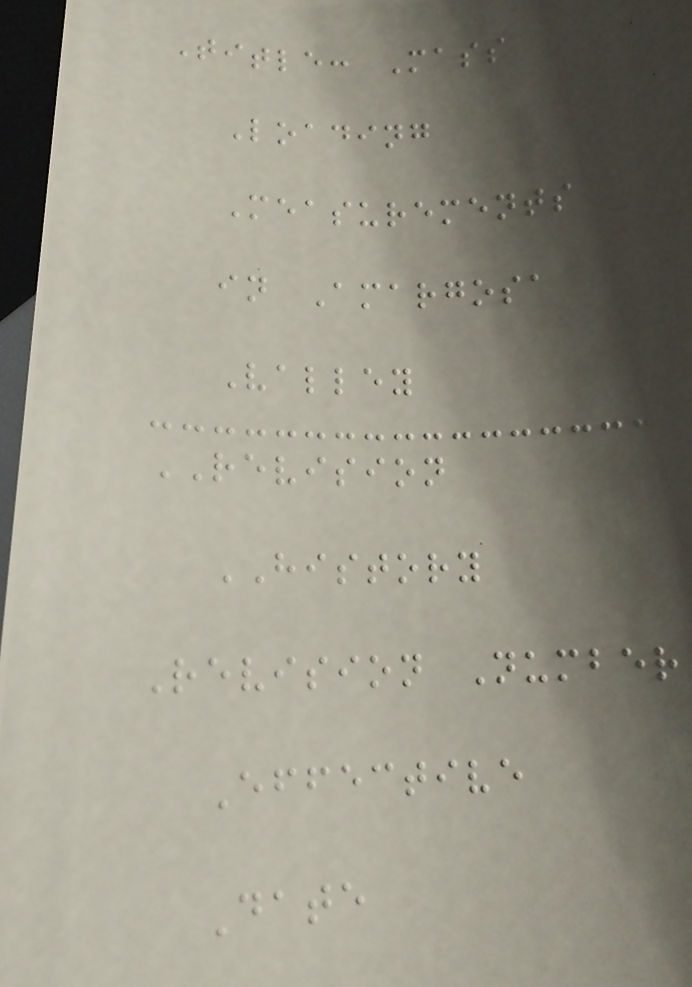Title: Mass
Loading
Measurements
in Amargosa
Valley
REVISION
HISTORY
Revision Number
Effective
Date
